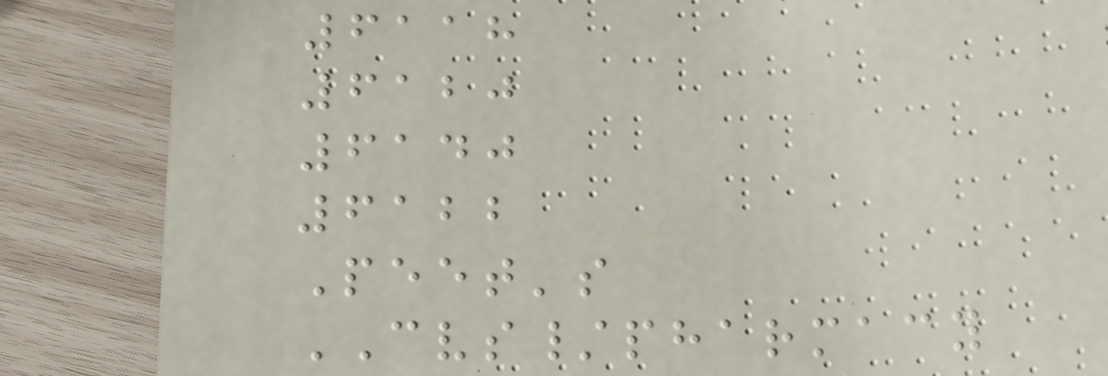6118
6120
6140
6122
Peet's
CVS/pharmacy
